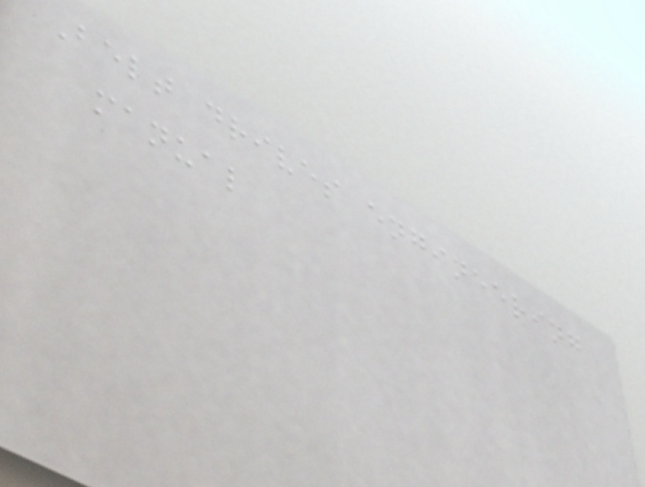Belt drives engineering
manual
